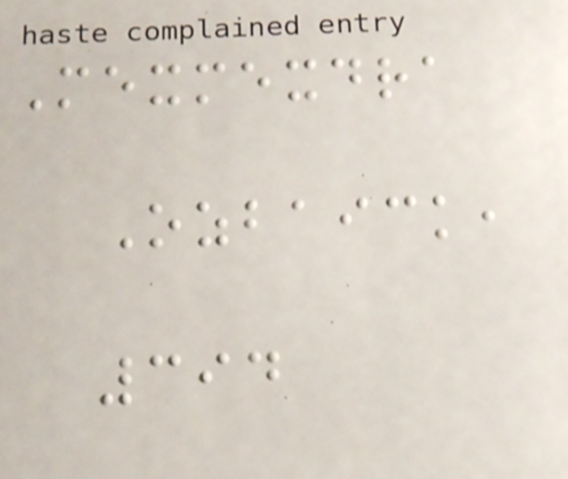Mexmexdra
Ozbaick,
394
